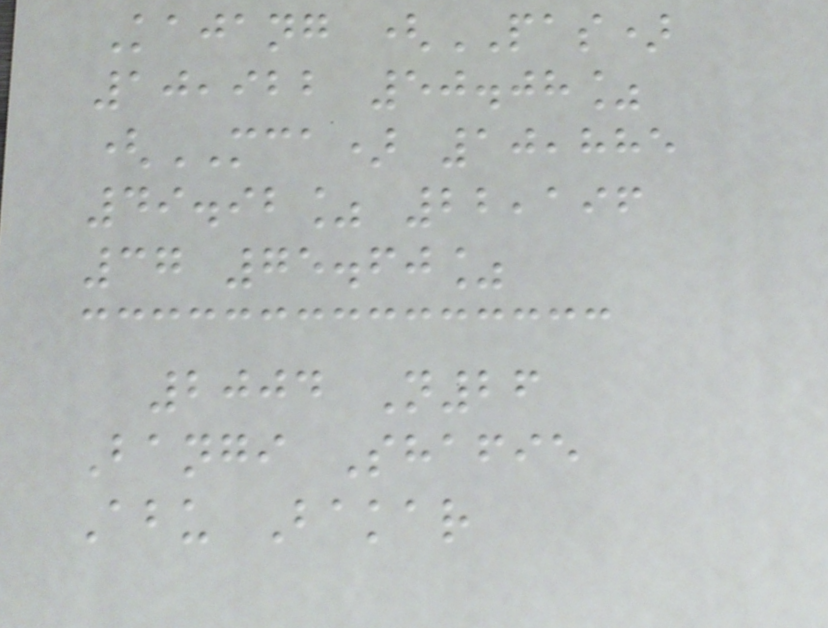Kajang (PAS)
10,922 50.08%
(MCA) 10,885
49.92% 22,196
37 75.60%
2004 N26
Bangi Shafie
Abu Bakar
